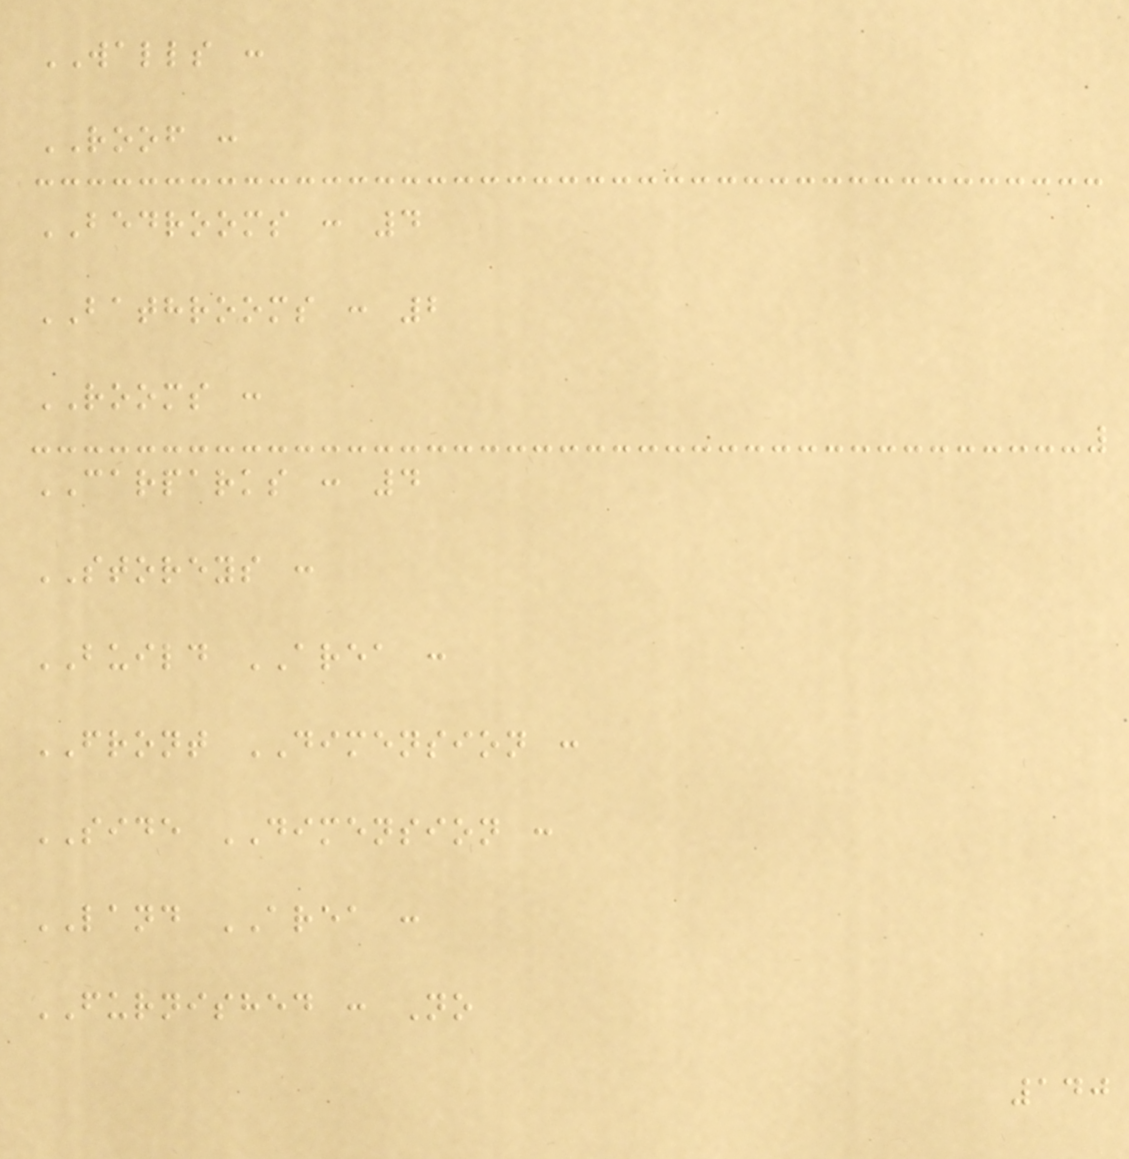WALLS :
ROOF :
BEDROOMS : 4
BATHROOMS : 2
ROOMS :
CARPARKS : 4
STOREYS :
BUILD AREA :
FRONT DIMENSION :
SIDE DIMENSION :
LAND AREA :
FURNISHED : No
140
